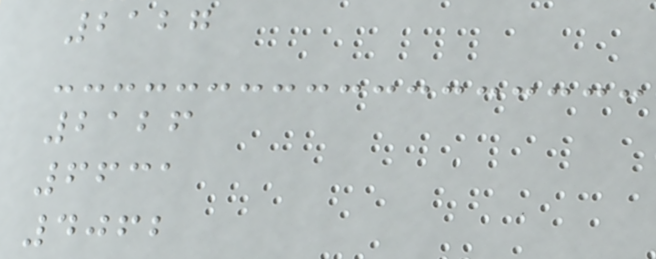2127
2126
6631
4062
